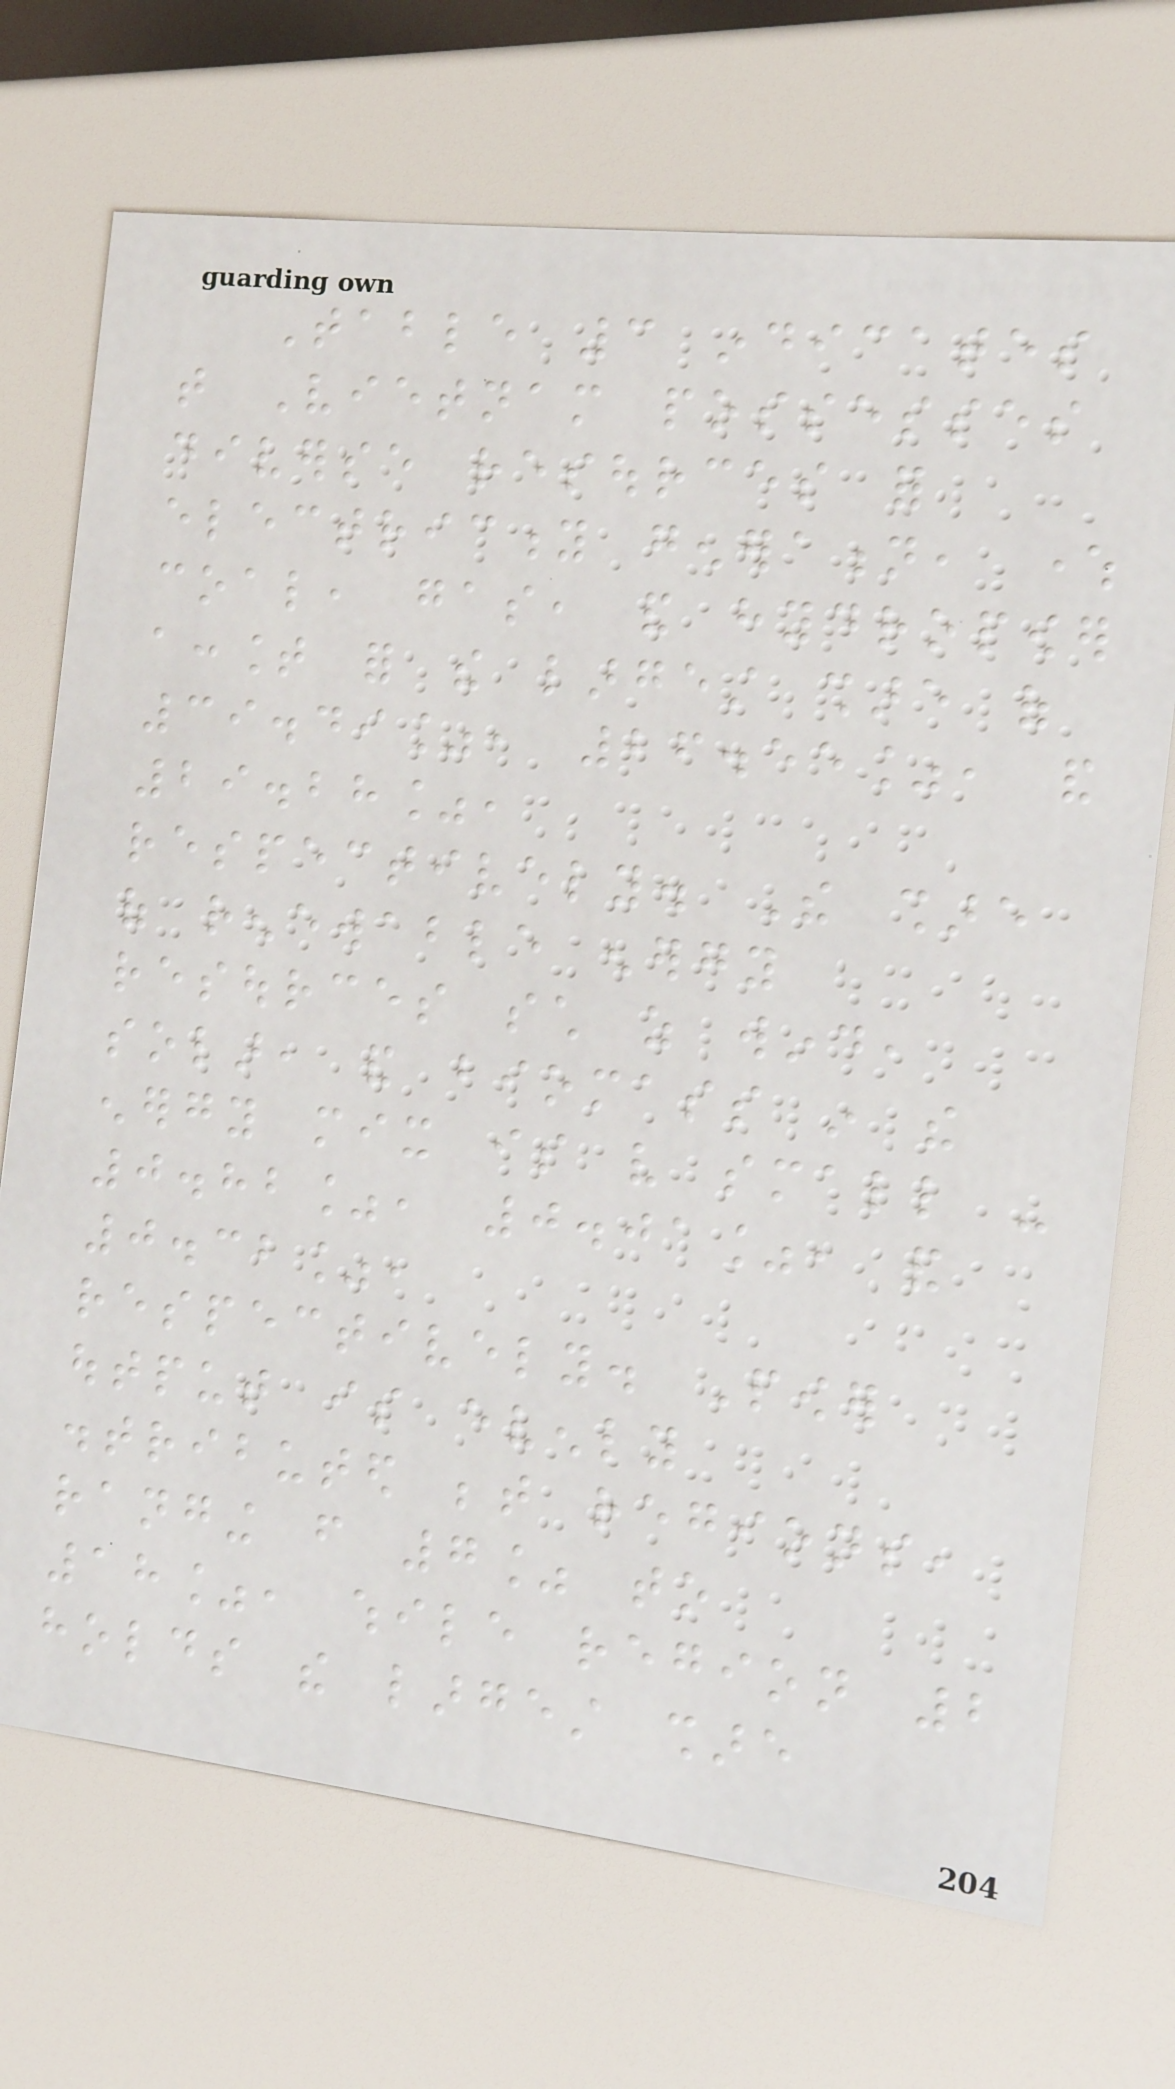Table 3 indicates
that Vietnam possesses
diverse resources for
electricity generation, where
coal, gas, and hydropower
account for the largest share of
39.49%, 26.55%, and
29.28%,
respectively. The share
of renewable energy
resources such as wind,
solar, and biomass in the
energy mix is very small -
0.82%, 0.01%, and
0.32%,
respectively. Power
output is evenly
distributed between regions,
ranging from 7% to
18%, while region 2
holds the largest share
